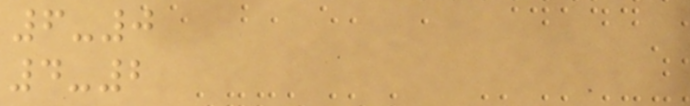6-0
4-2
